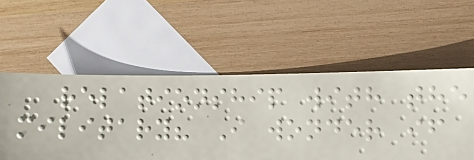relationship with the
military? I wonder if
